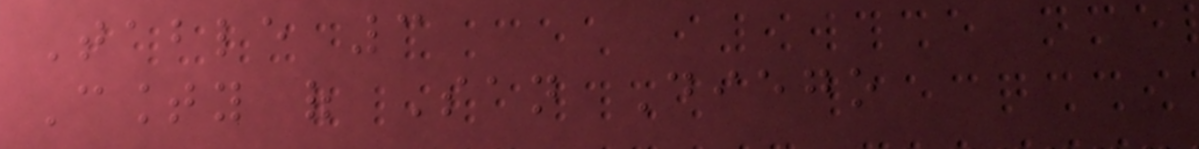Table 3
County of San Diego
